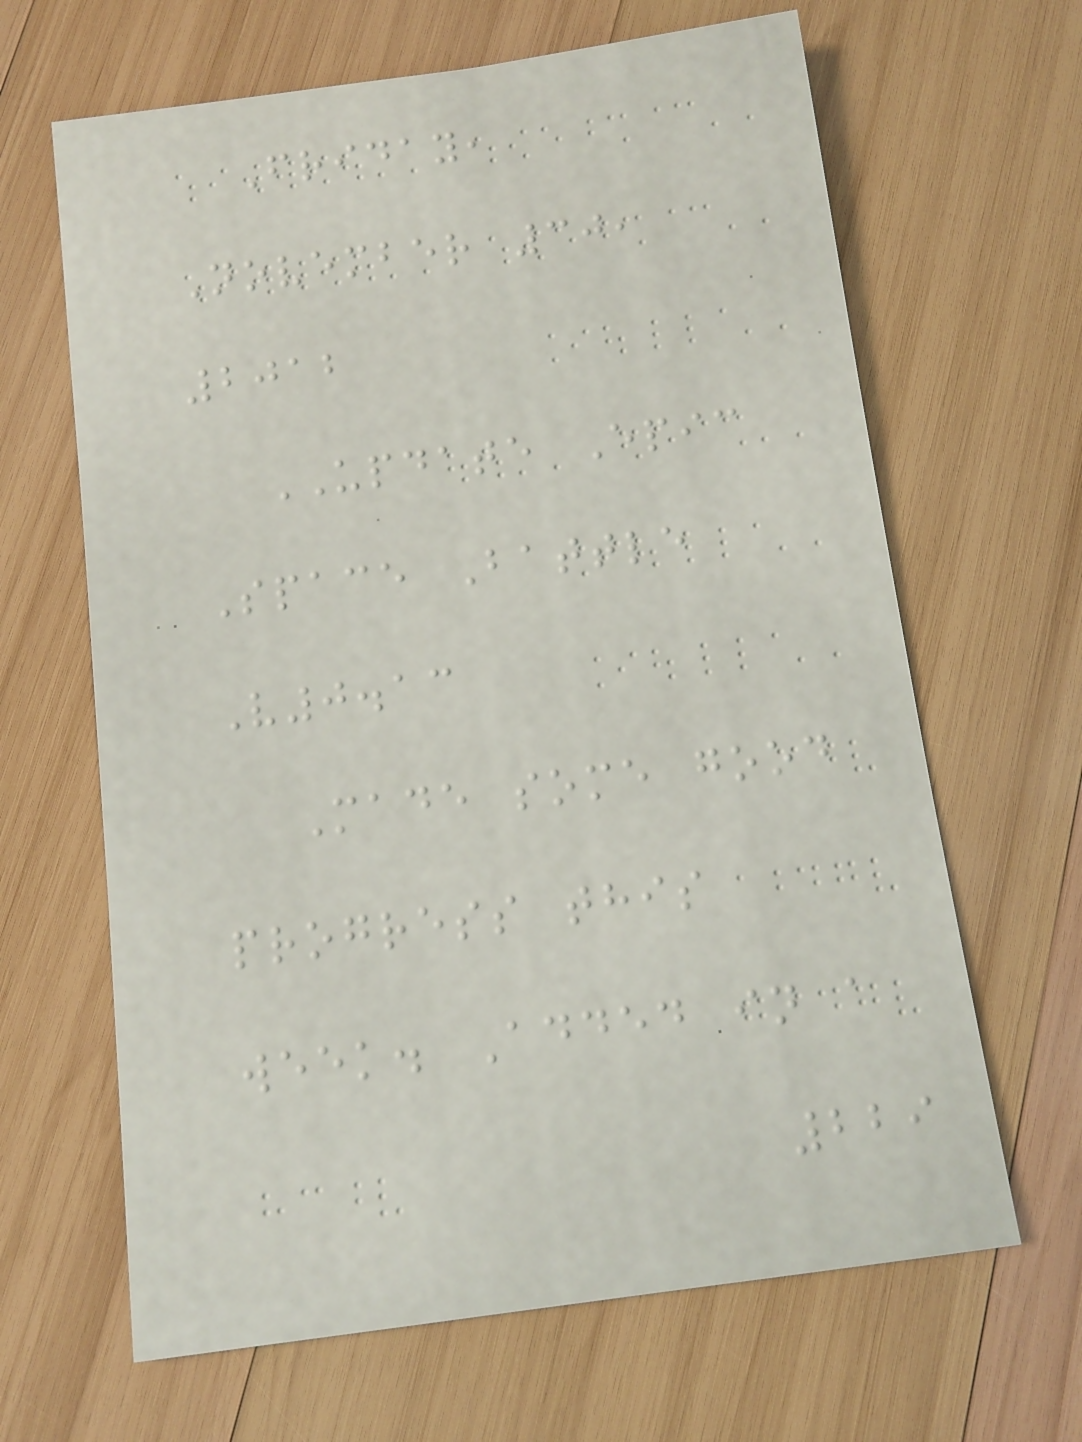Friday,
November 30,
2012
UPDATE Epic
Space Battle
V0.13
Made some good
progress this
week. Added in a
229
